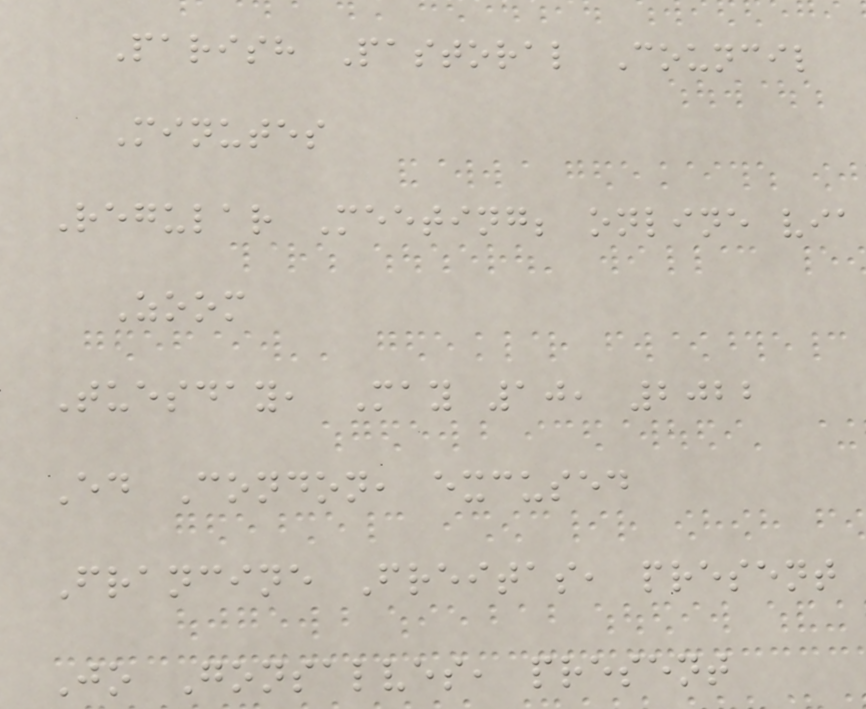Parish Pastoral Council
Minutes
Regular Meeting; online via
Zoom
Tuesday, May 10, 2022
Ed Condon, excused
Francine Freitas, present
Jo Gonsalves, present
